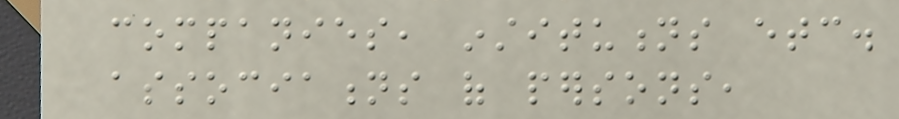companies, institutions etc.
associations of persons,
